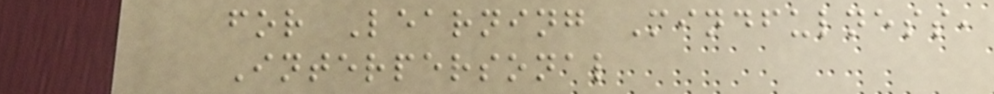for Learning Mindfulness,
Interpersonal
